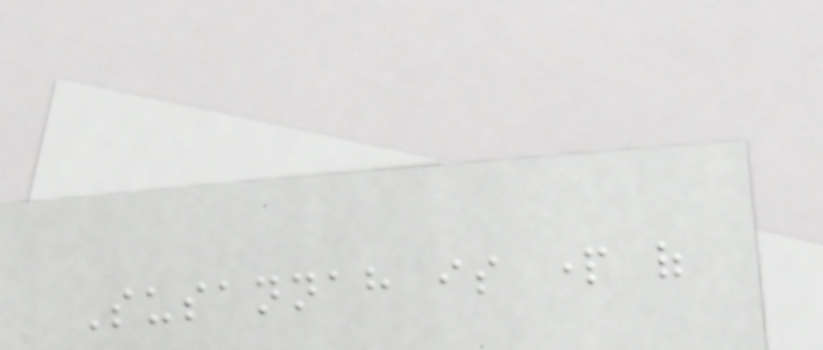Susannah is part of
